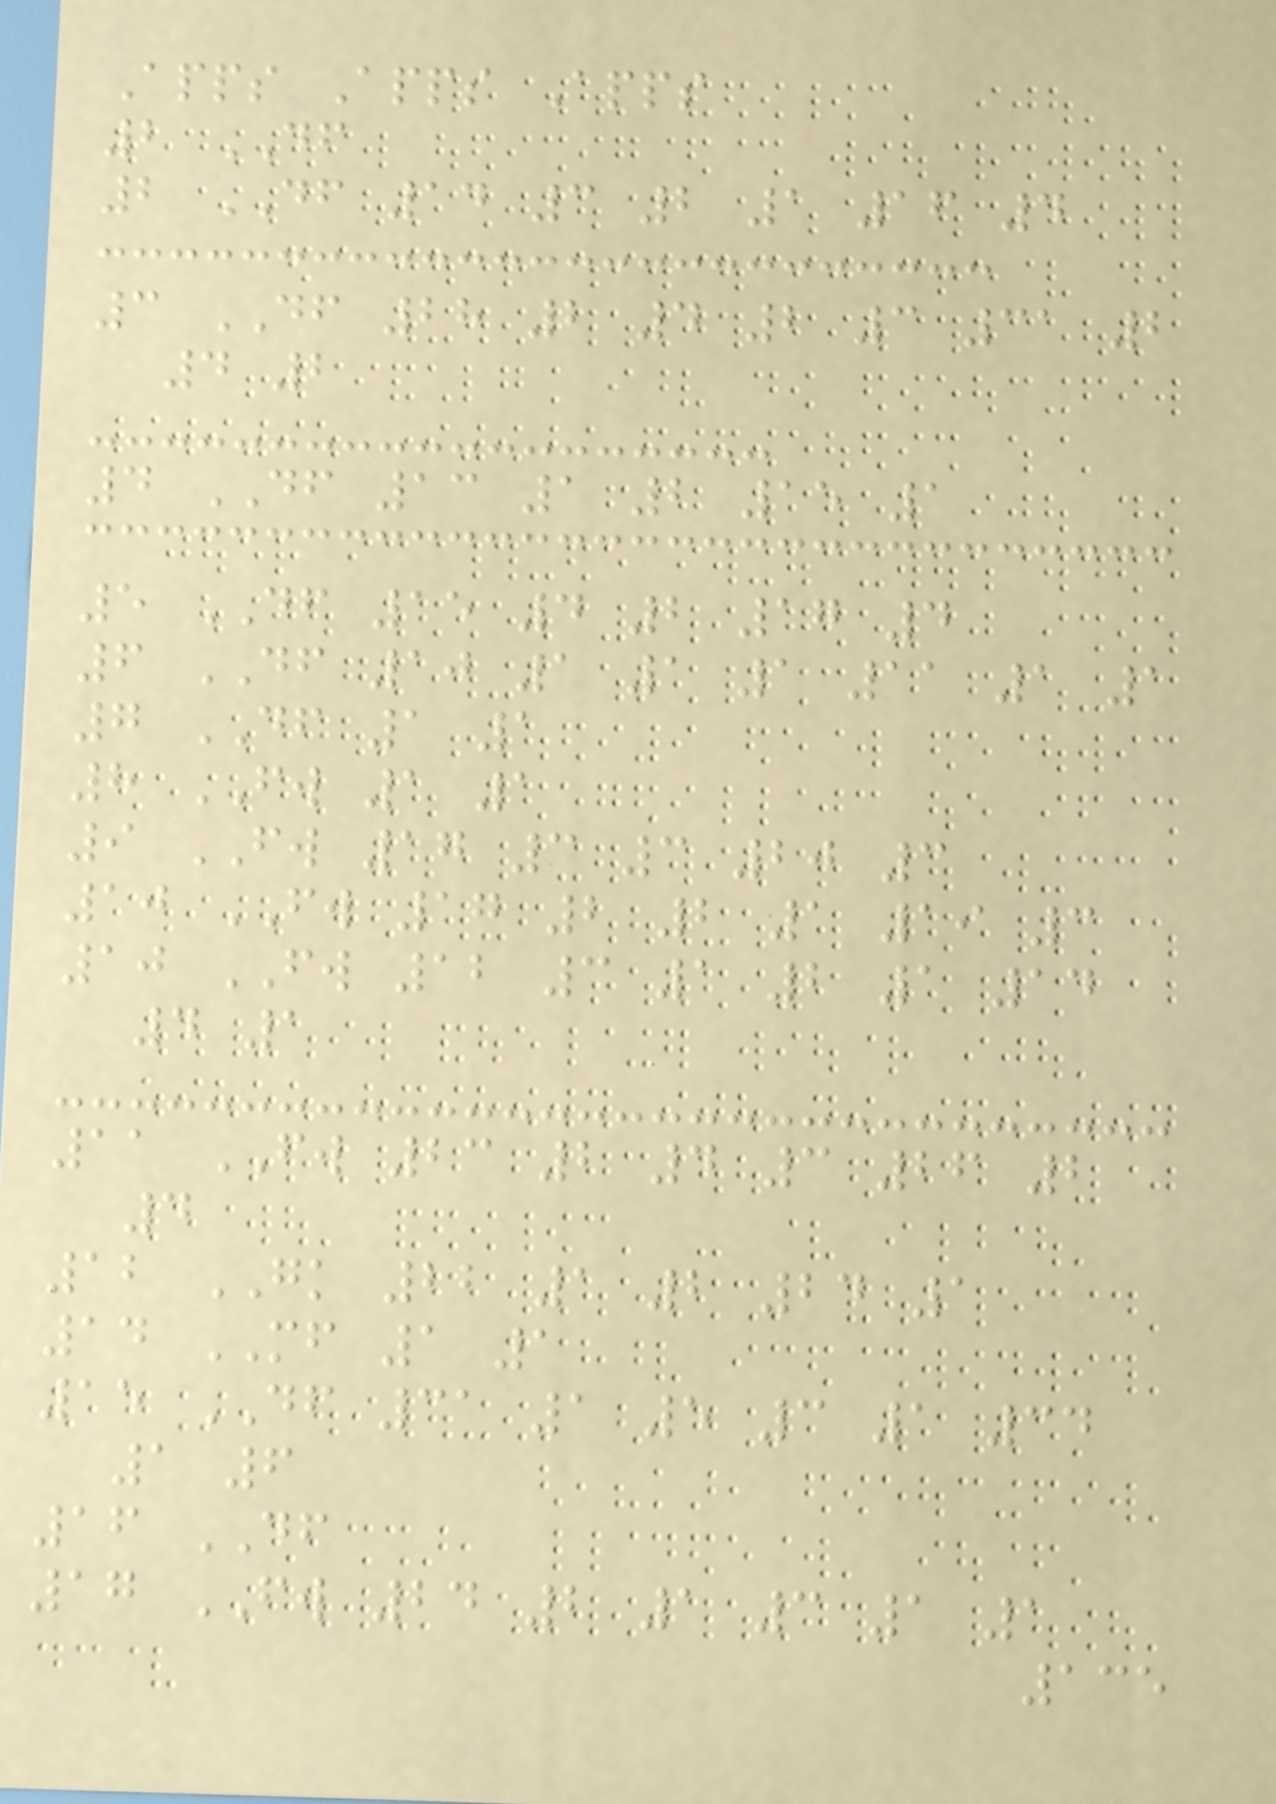Apps Apps Apps
2 DF
2 DF 14 3 2 1 16 4
3 DF 28 2 4 2 3 31 2
4 2
4 DF 13 1 2 15 1
5 DF 15 4 2 17 4
6 DF 10 1 1 1 11 1 1
7 DF 1 1
8 FW 1 1
9 FW 17 3 3 20 3
10 FW 17 2 2 1 19 3
10 FW 12 3 1 2 1 14
4 1
11 FW 23 2 4 3 26 2
4
12 GK 22 1 2 24 1
14 MF 1 1
15 DF 31 1 5 3 1 34
1 6
16 DF
17 FW 24 2 1 3 1 1
135
